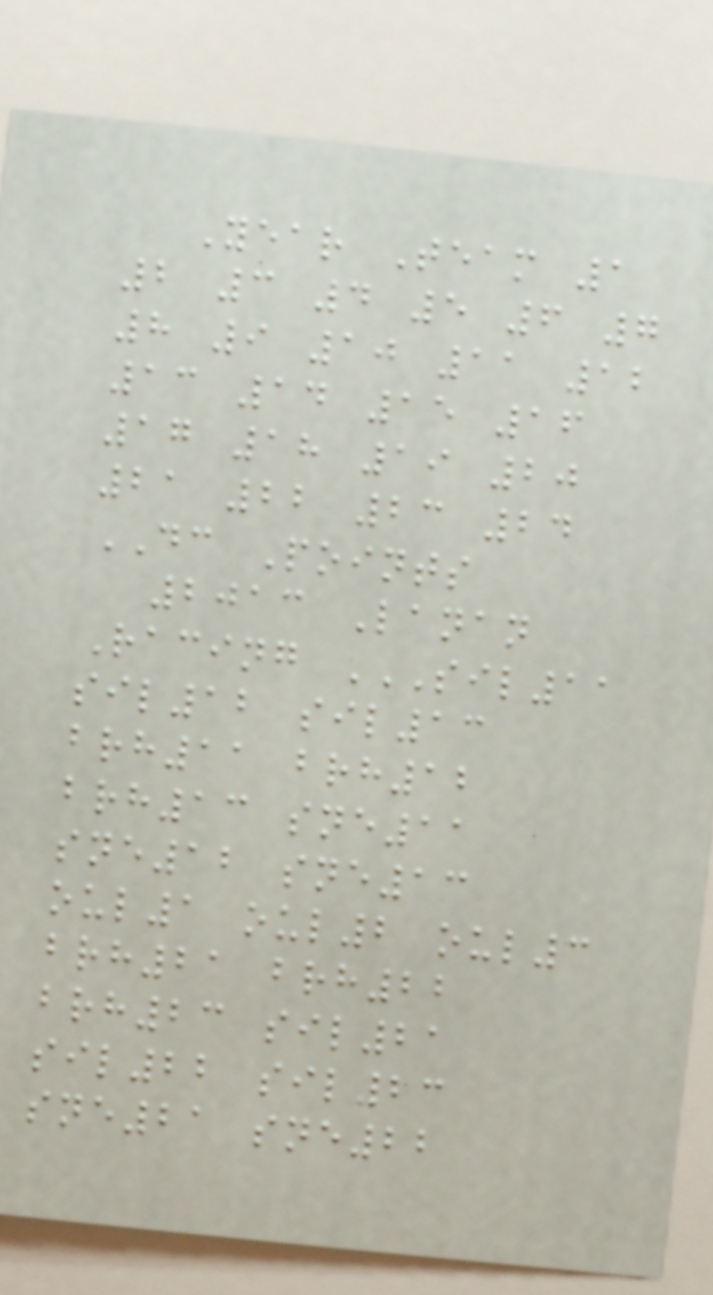Year Team 1
2 3 4 5 6 7
8 9 10 11 12
13 14 15 16
17 18 19 20
21 22 23 24
DC Points
2013 Lanan
Racing SIL11
SIL12 SIL13
BRH11 BRH12
BRH13 SNE11
SNE12 SNE13
OUL1 OUL2 OUL3
BRH21 BRH22
BRH23 SIL21
SIL22 SIL23
SNE21 SNE22
